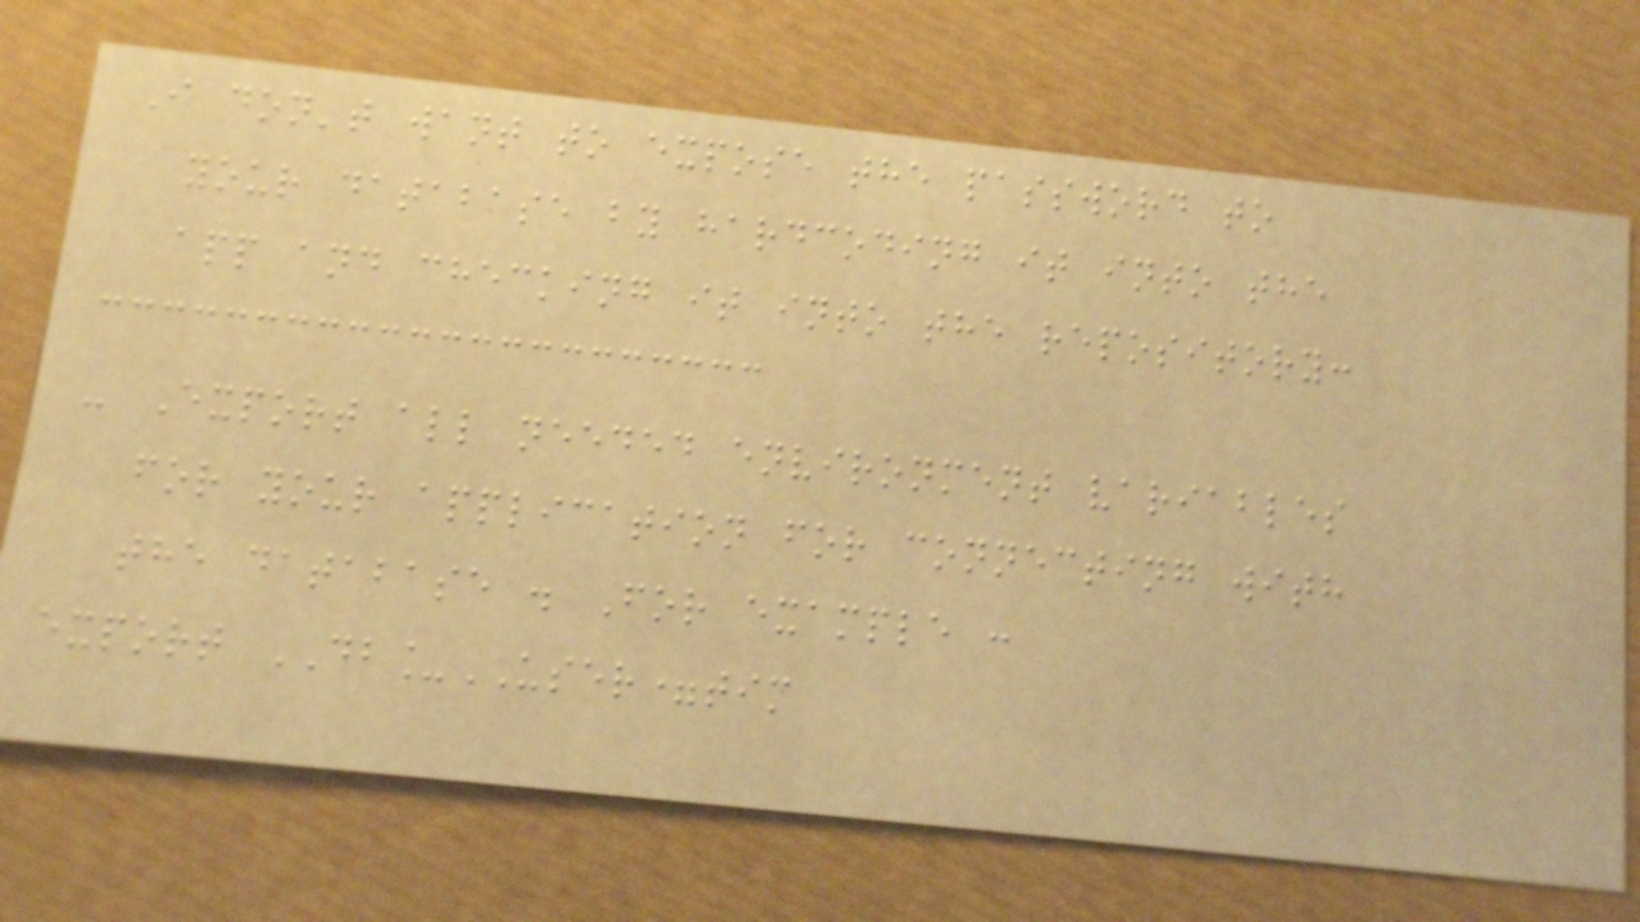I don't want to expose the password to
your database by hardcoding it into the
app and checking it into the repository:
- Export all needed environment variables
for your application for connecting with
the database . For example :
export DB_USER=tim
